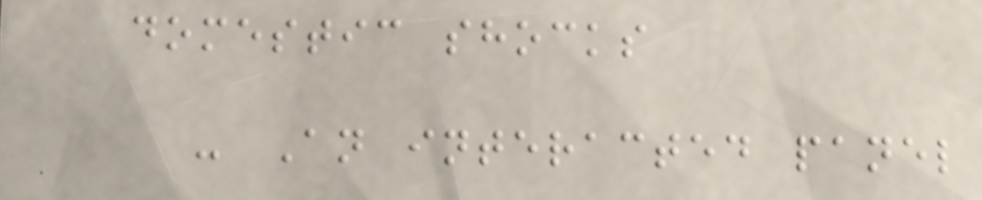domestic shocks
- An interacted panel
